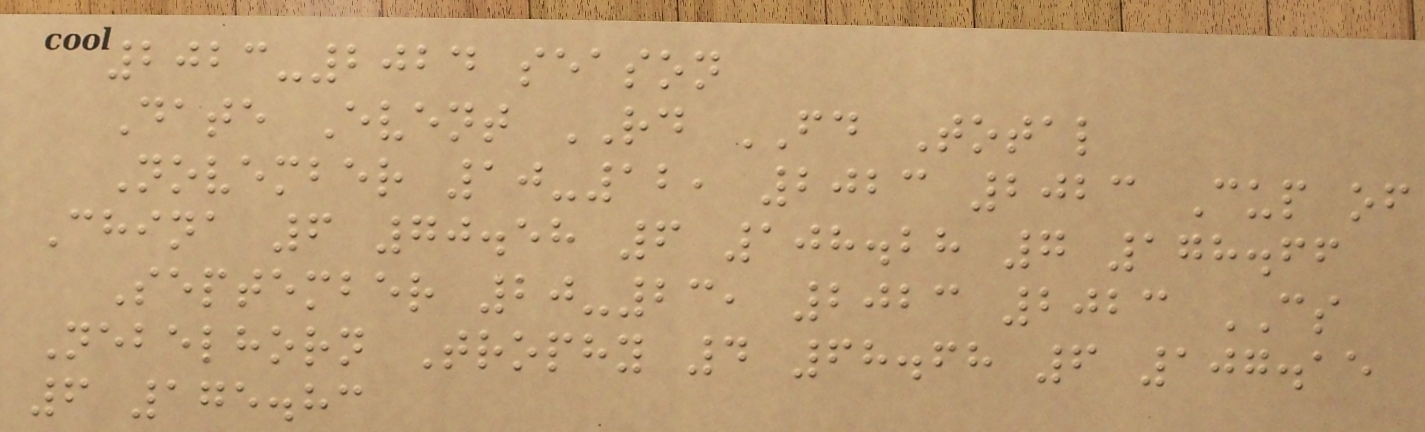2023-2024 season
Date Event RD FD Total
November 10-12, 2023 2023 Cup of
China 6 70.58 6 108.28 7 178.66
September 20-23, 2023 2023 CS
Nebelhorn Trophy 4 68.68 6 107.15
6 175.83
